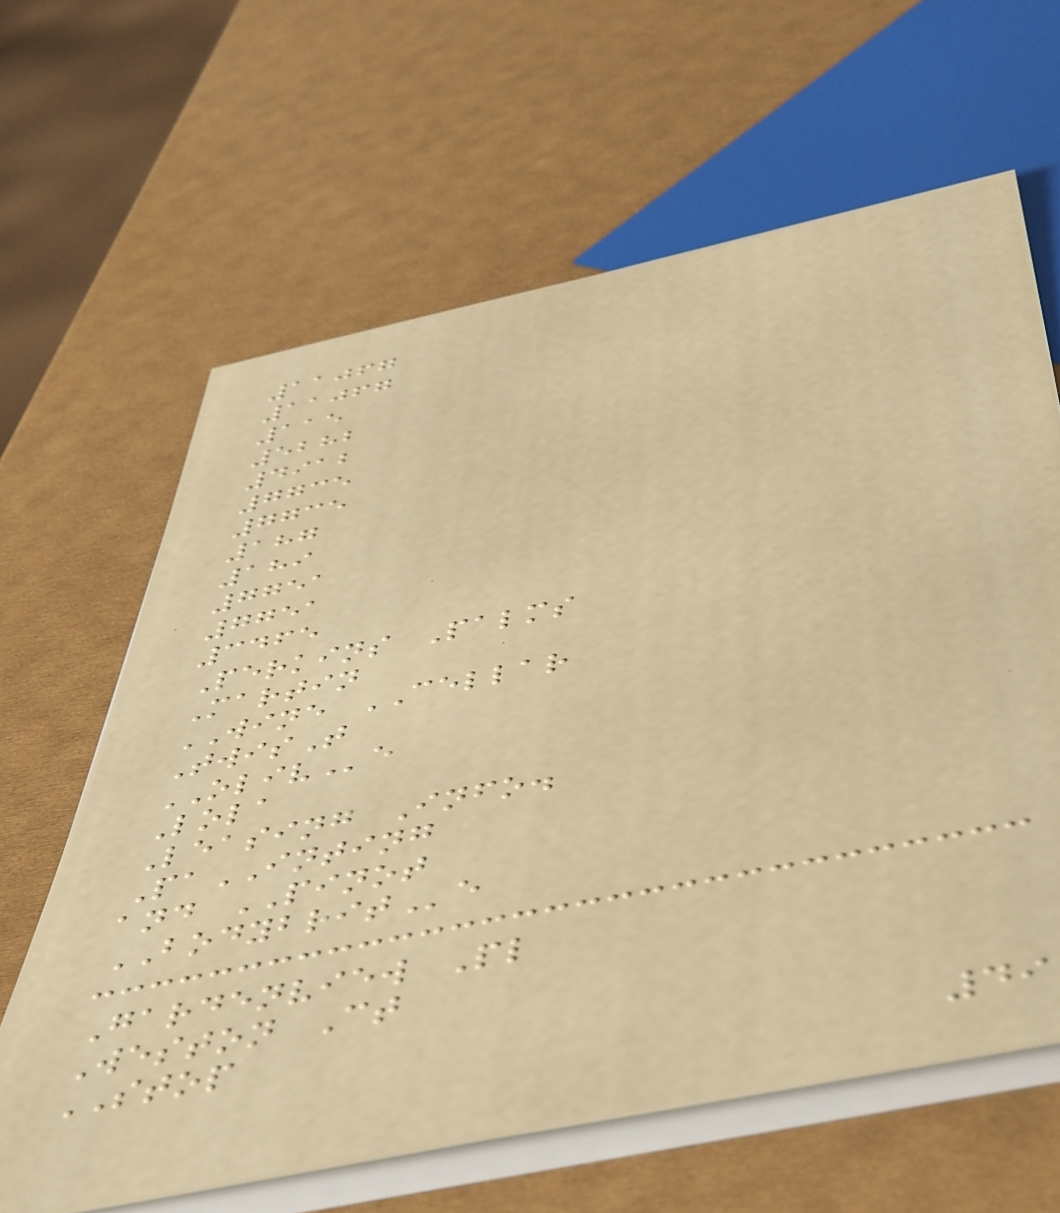11067
11067
115
5282
4912
7735
7735
187
189
7751
7751
3465
Perkins Palms
Martin
WINE CELLAR
TwisT
OLIVe
Lola
Leasing Info.
PaINTING
and PINOT
BODYBRITe
Gardenview Pl
Weston Ct
STOP
49
